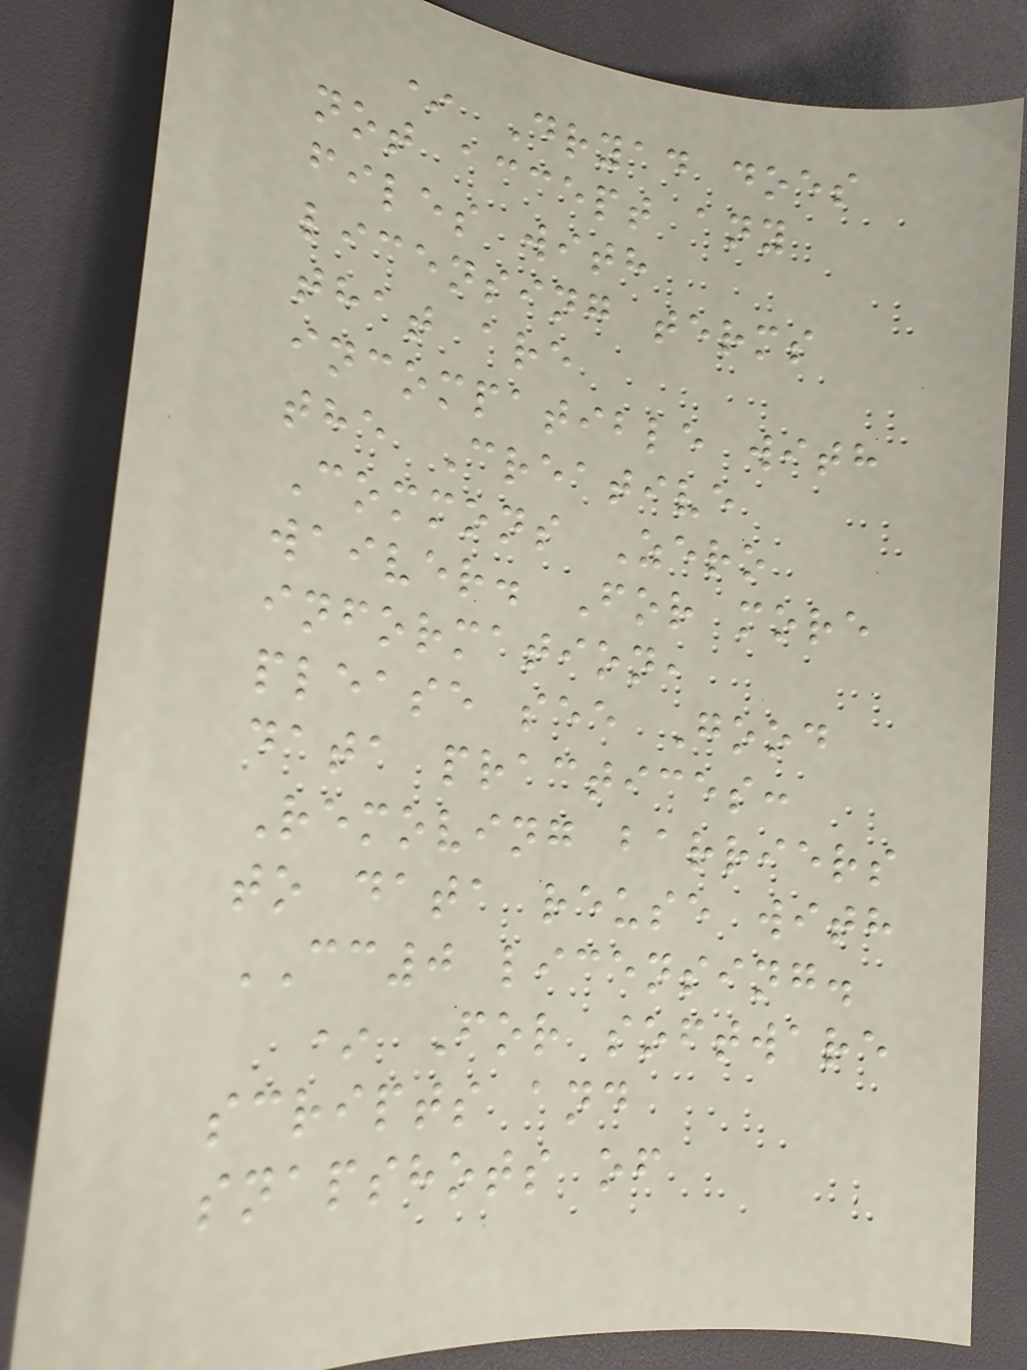* Dryad does
not accept any
files with
licensing terms
that are
incompatible with
the Creative
Commons Zero
waiver. For more
information,
please see Good
data practices:
Removing barriers
to data reuse with
CC0 licensing.
* For software
scripts and
snapshots of
